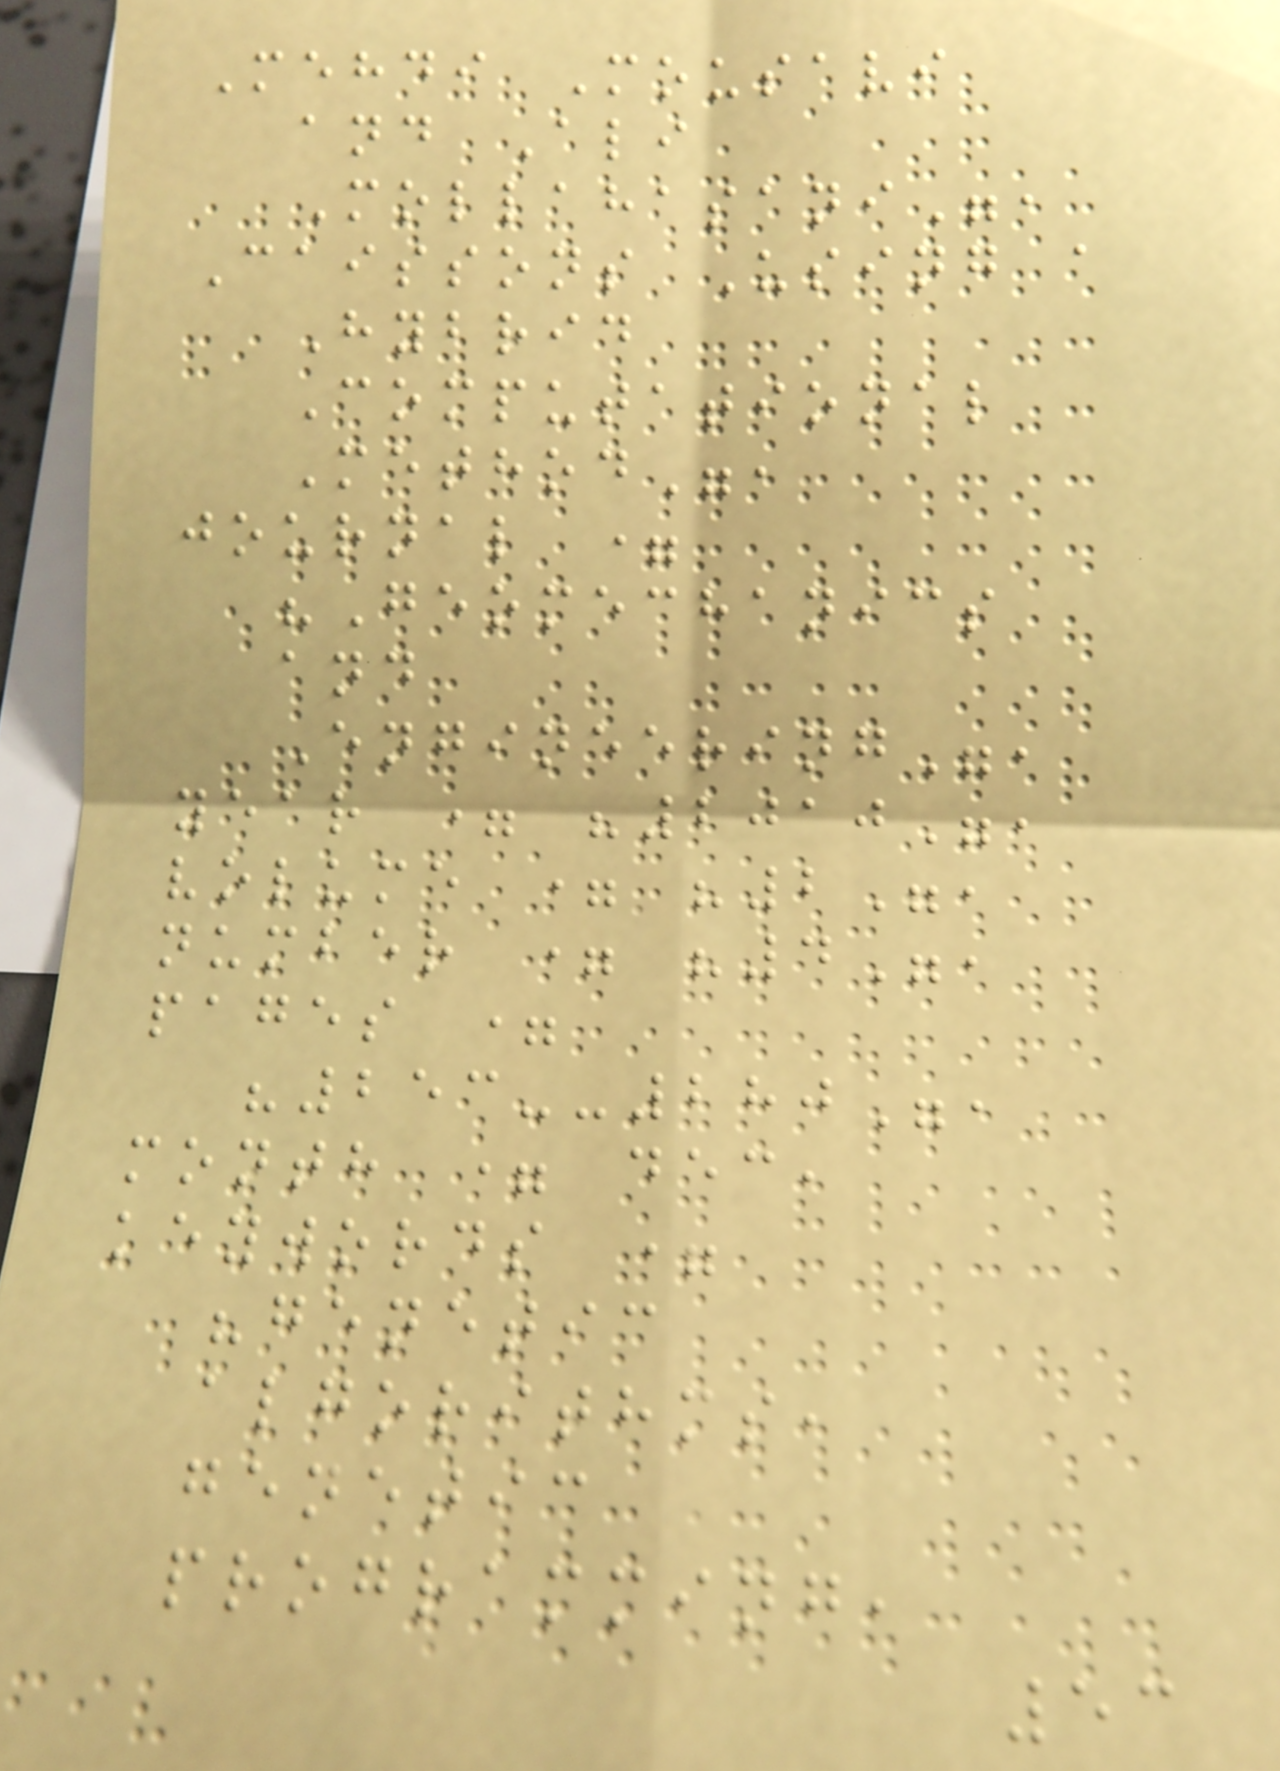Mehdi Mousavi
and Ali
Mollahasani",
Caissons Using a
Hybrid
Computational
Method",
journal =
"Geomechanics
and
Engineering",
year = "2010",
volume = "2",
number = "4",
pages =
"253--280",
month = dec,
keywords =
"genetic
algorithms,
genetic
programming,
53
